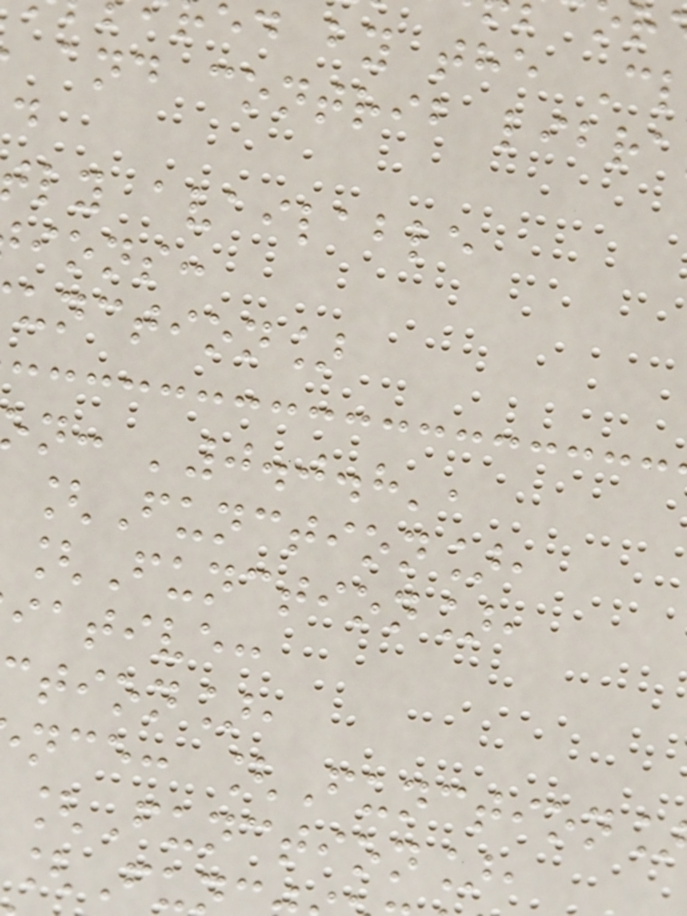ed by the C
and contrib libra
ly available
ions:
unction]
n: '0.0.8',
[Function],
[Function],
iative:
tion],
nce: [Function
[Function],
